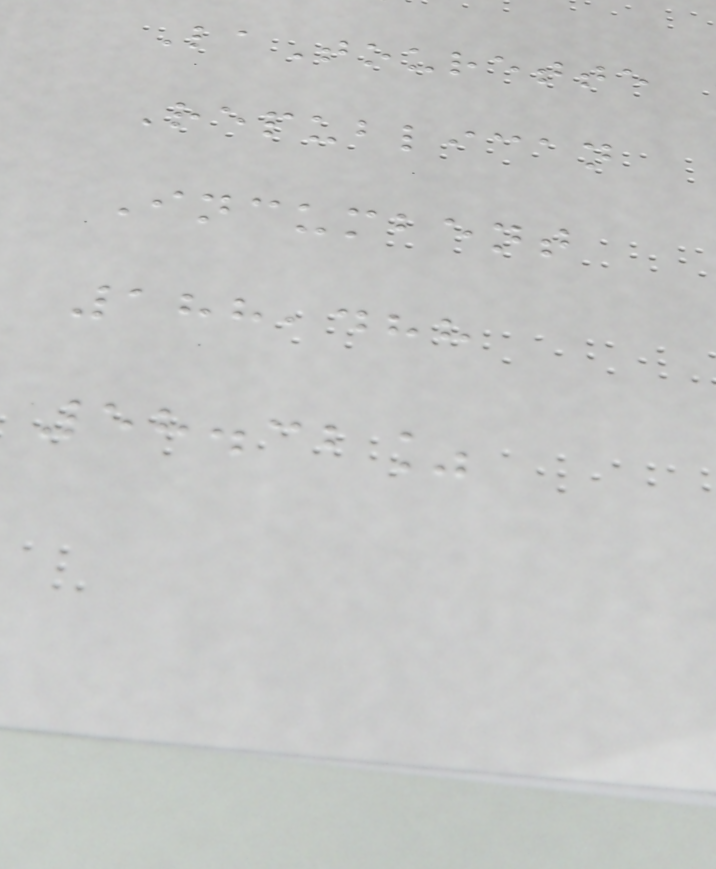LaTourette
Republican
Incumbent
188,488
58.32%
